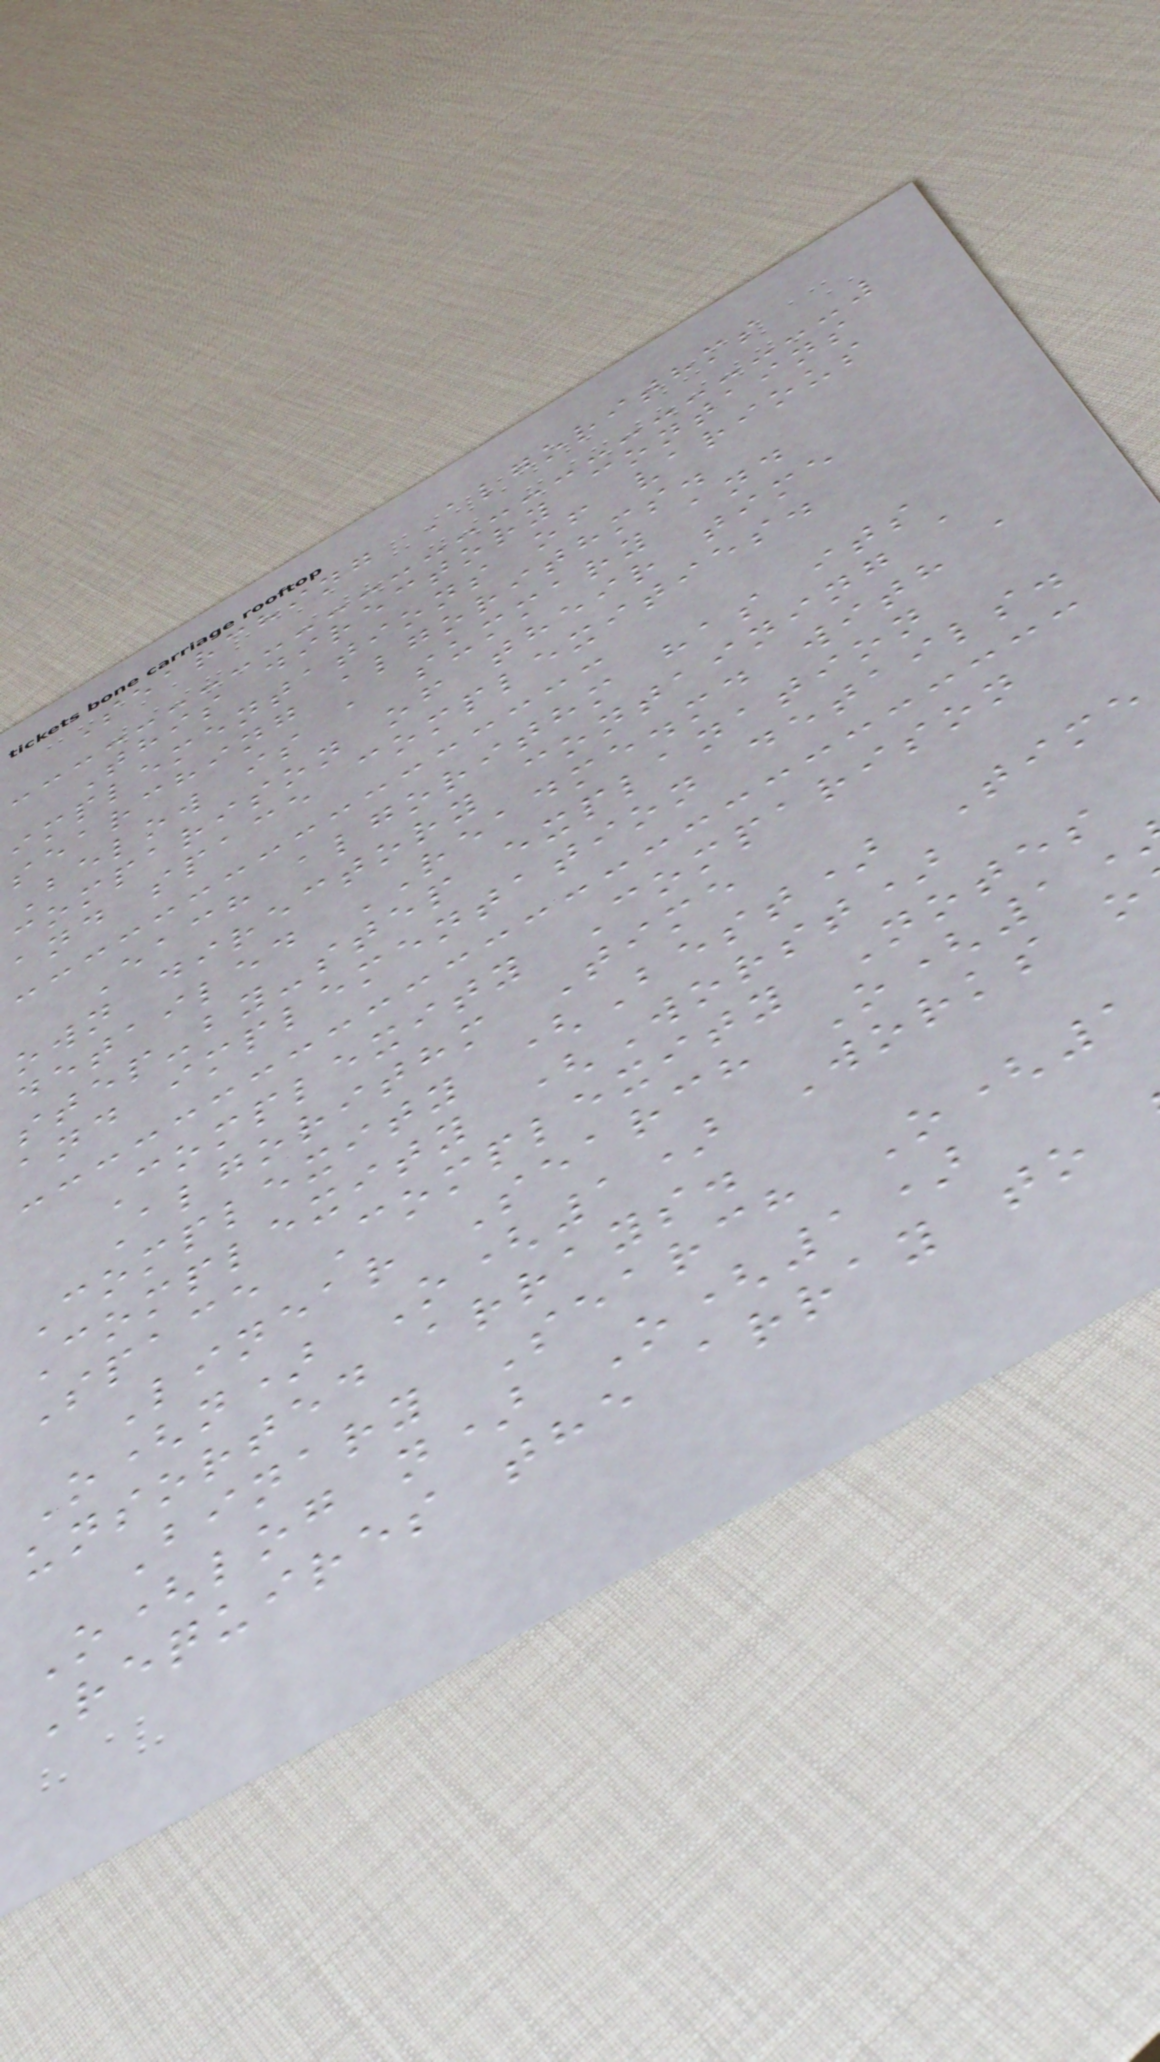Searching Algorithms
This directory contains
implementations of various
searching algorithms.
Below is a summary and
comparison of their time
and space complexities.
Each algorithm has its
own directory containing a
detailed README.md with a
step-by-step explanation
and implementation details.
Complexity Comparison
Algorithm Time
Complexity (Best) Time
Complexity (Worst)
Space Complexity Notes
Linear Search O(1
O(n) O(1) Works o
unsorted arrays.
Binary Search O(1
O(log n) O(1)
Requires the array to
